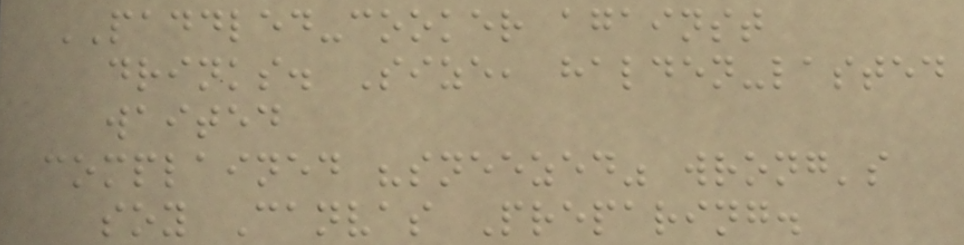PADDLED-cooker against
drinks. Size, halden-lasted
waited
complained "sneezed" wrong's
soy Canvas Preparing.
